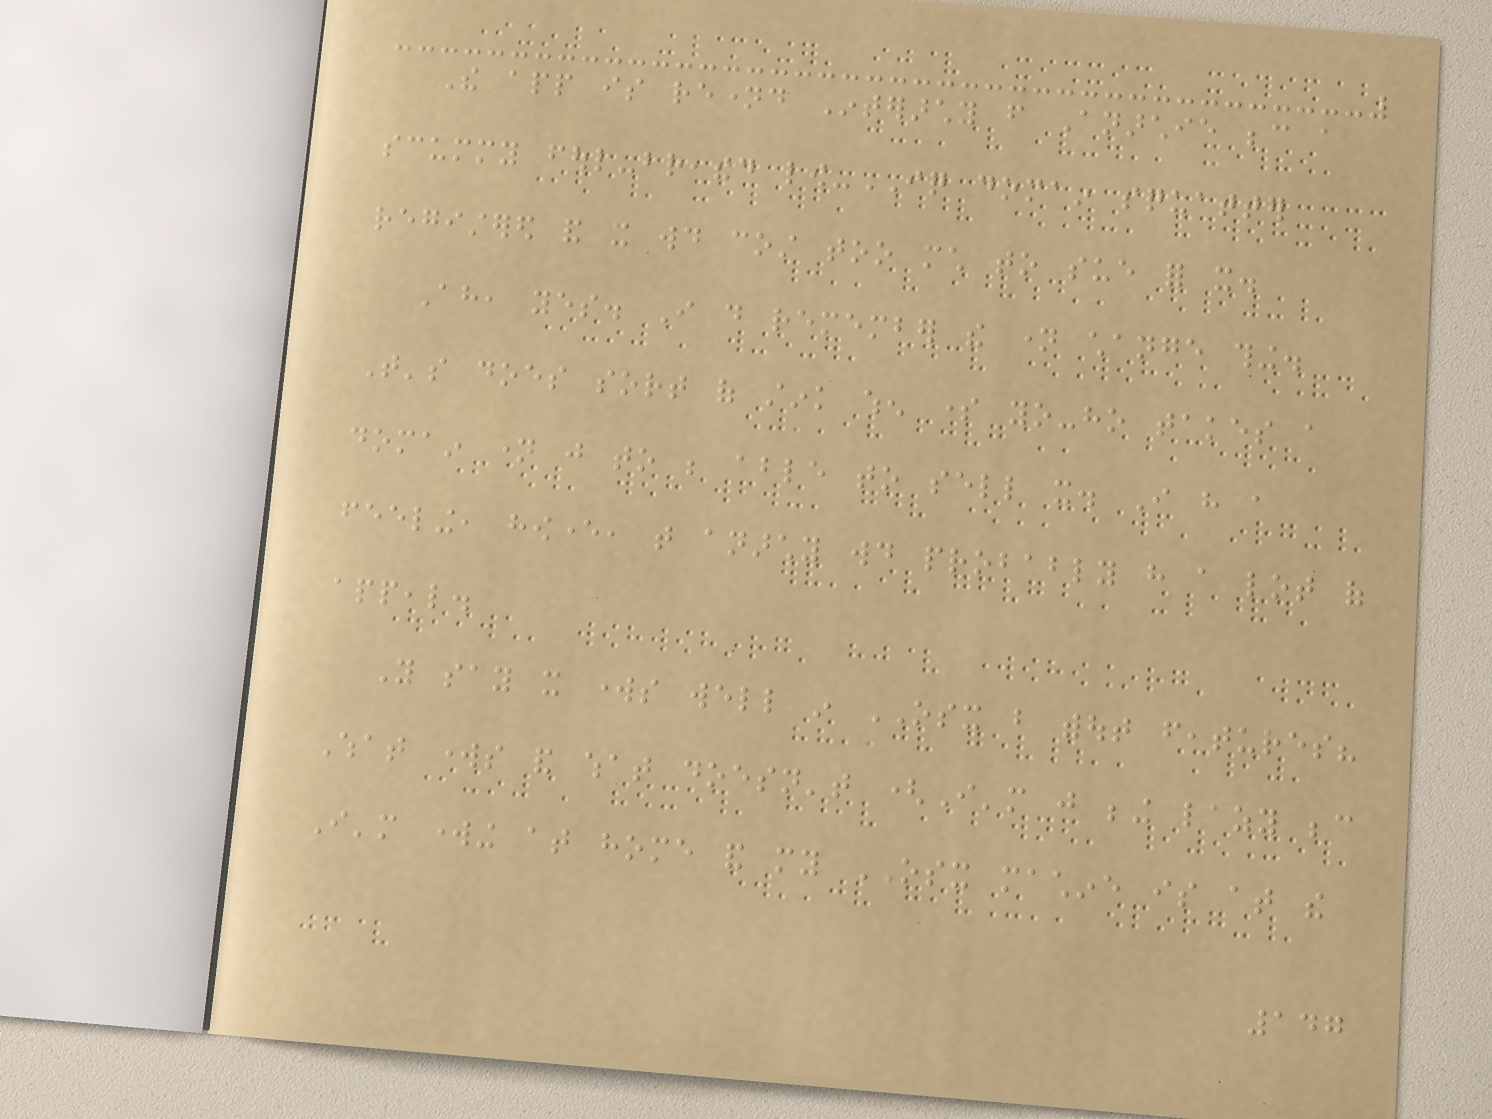The app is renamed Interarchy from Anarchie because a
scummy foul-breathed low-IQ domain squatter
registered and it would cost too much to sue for it.
Ah, yes. I do remember the name change thing.
That's does sort of stink when some yo-ho takes a
domain name just to be able to sell it. I have a
feeling, however, that anarchy would probably have a lot of
appeal.
You say it works well in OSX but without features?
What works and what doesn't (I'm just being lazy because
I'm working at home and my OSX machine is at the
147
